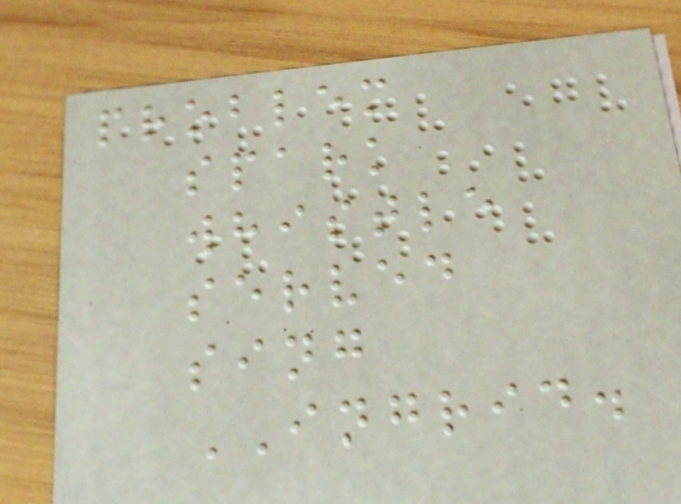problem
spark
whistle
served
sing
INGRID.
